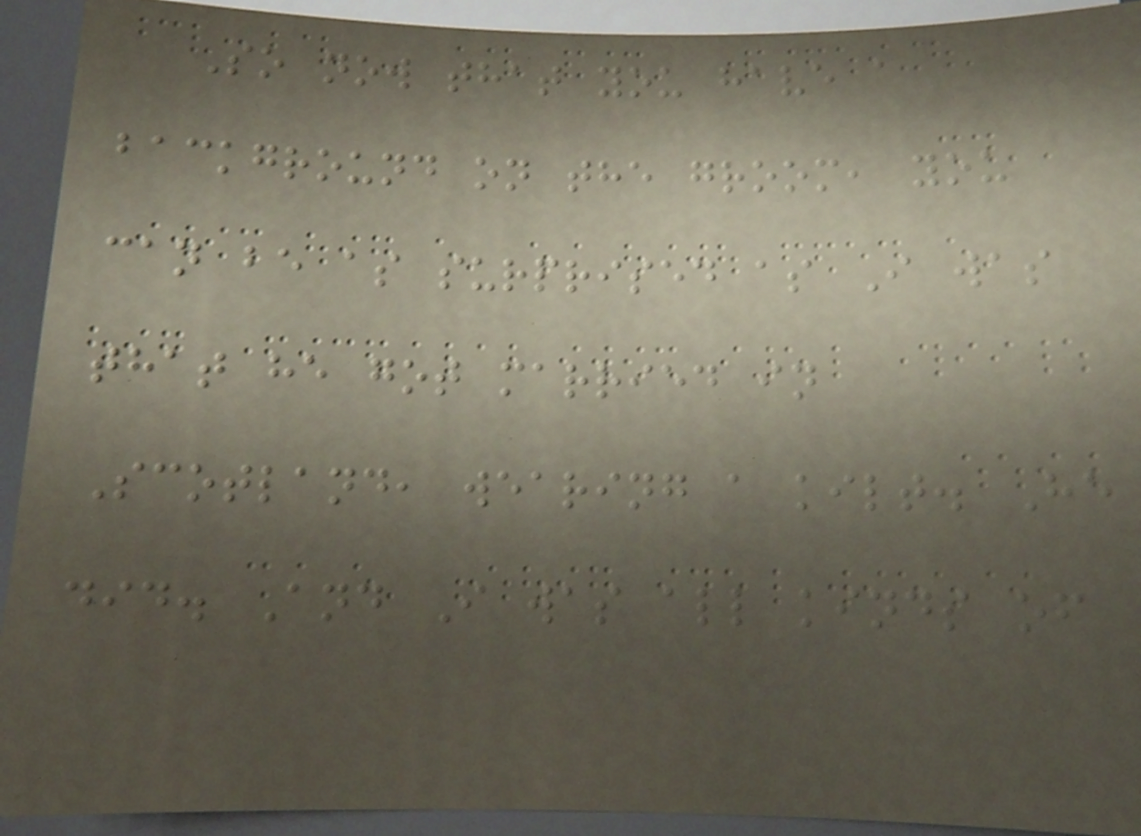So now that you have a
background on the groom, you
can be as surprised as I was
that he got married in
Scotland, wearing a kilt. He
did. And I was all kinds of
